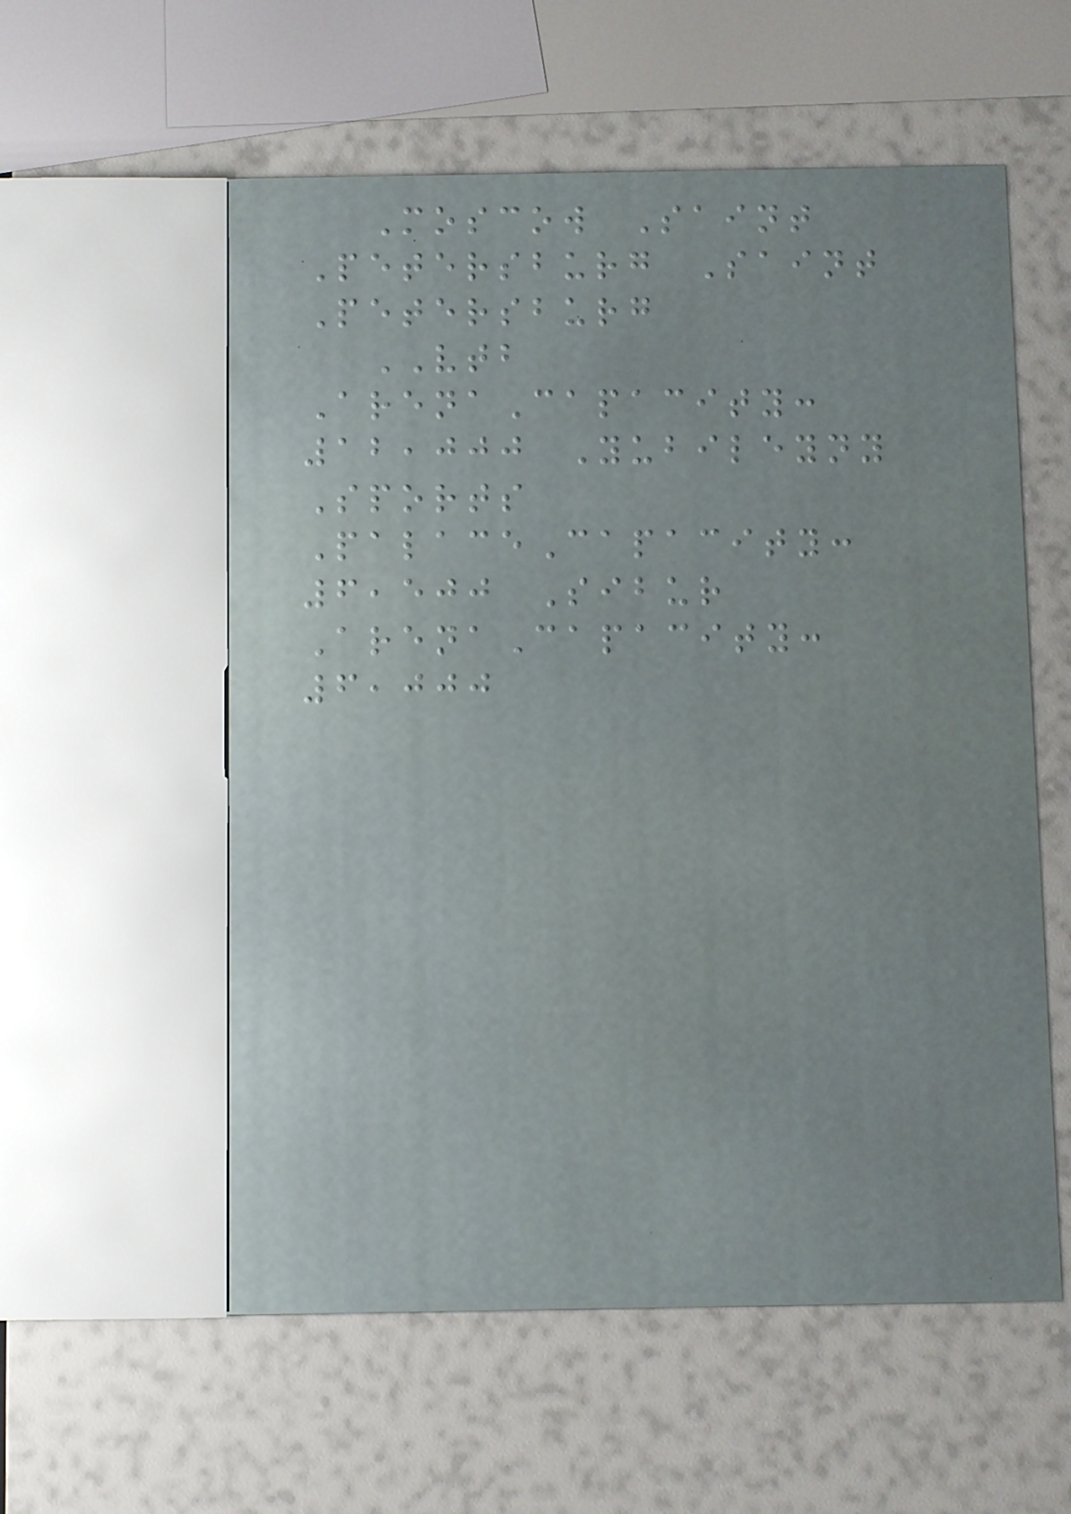Moscow Saint
Petersburg Saint
Petersburg
VTB
ArenaCapacity:
12,000 Yubileyny
Sports
PalaceCapacity:
6,500 Sibur
ArenaCapacity:
6,000
